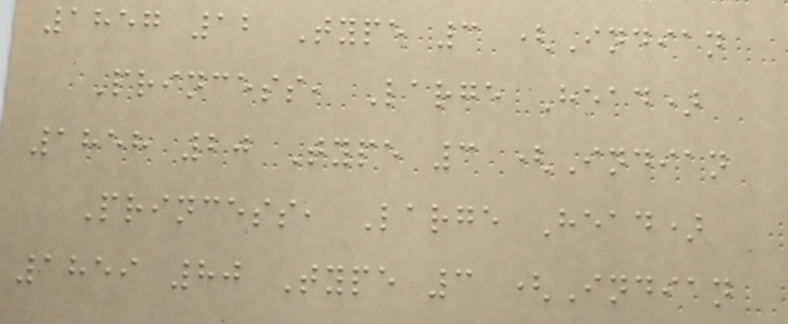1857 12 Type 3 (Indian
Princess, Large Head)
1858 20 Type 3 (Indian
Princess, Large Head)
1859 80 Type 3 (Indian
